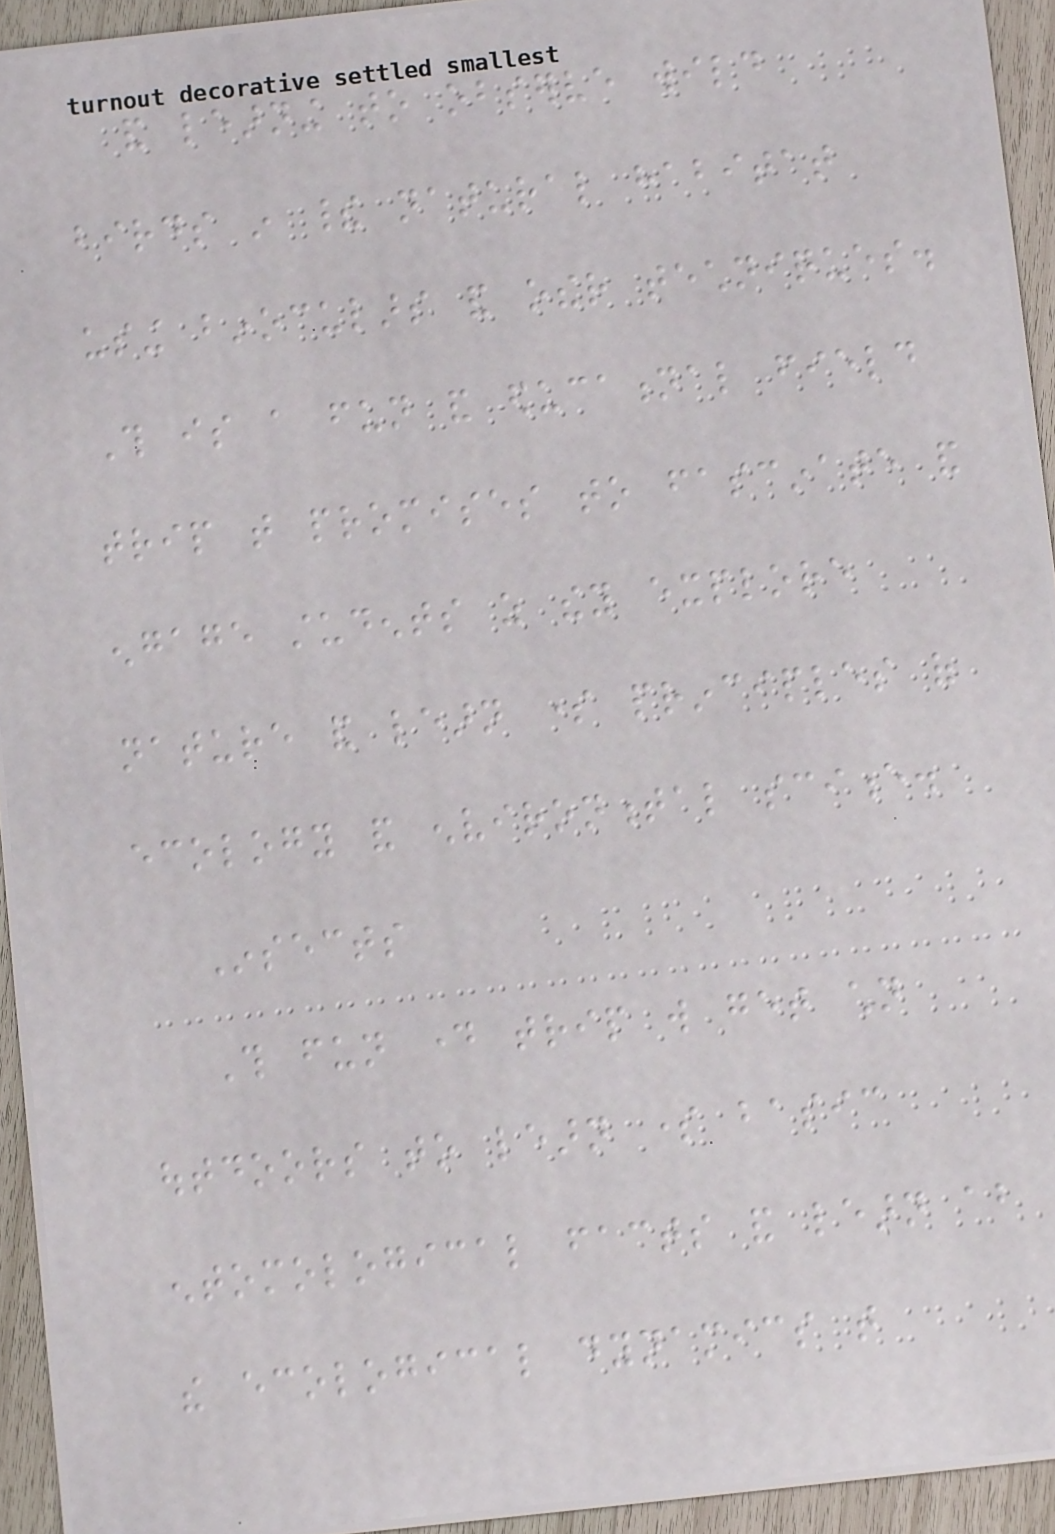and learning to observe wild
birds in their natural habitat
using binoculars and other techniques.
This is a fun and educational field
trip that promises to fascinate and
engage students as they explore
nature and learn some principles of
ecology and environmental science.
Insects
This fun day trip will get children
outdoors to learn some basic
entomological facts and learn about
the ecological dynamics that
